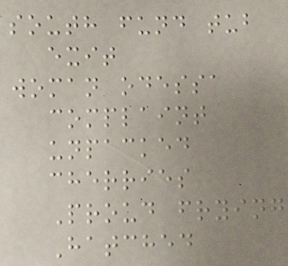south fund tub
exit
woman odessa
complaint
unpacked
cherries
Proud frying
Hatched
